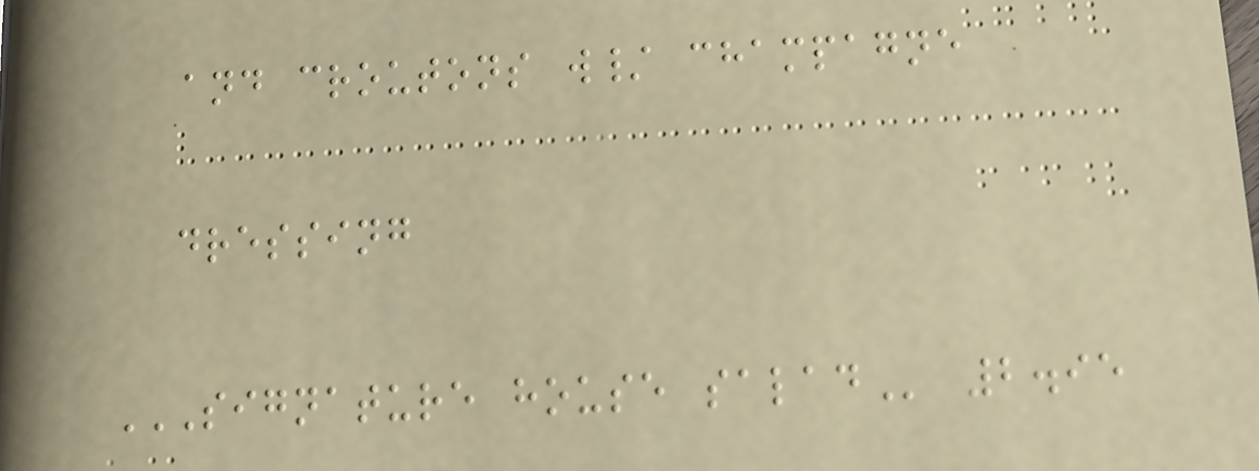and croutons w/ champagne
dressing
SIGNATURE HOUSE SALAD 2.95
